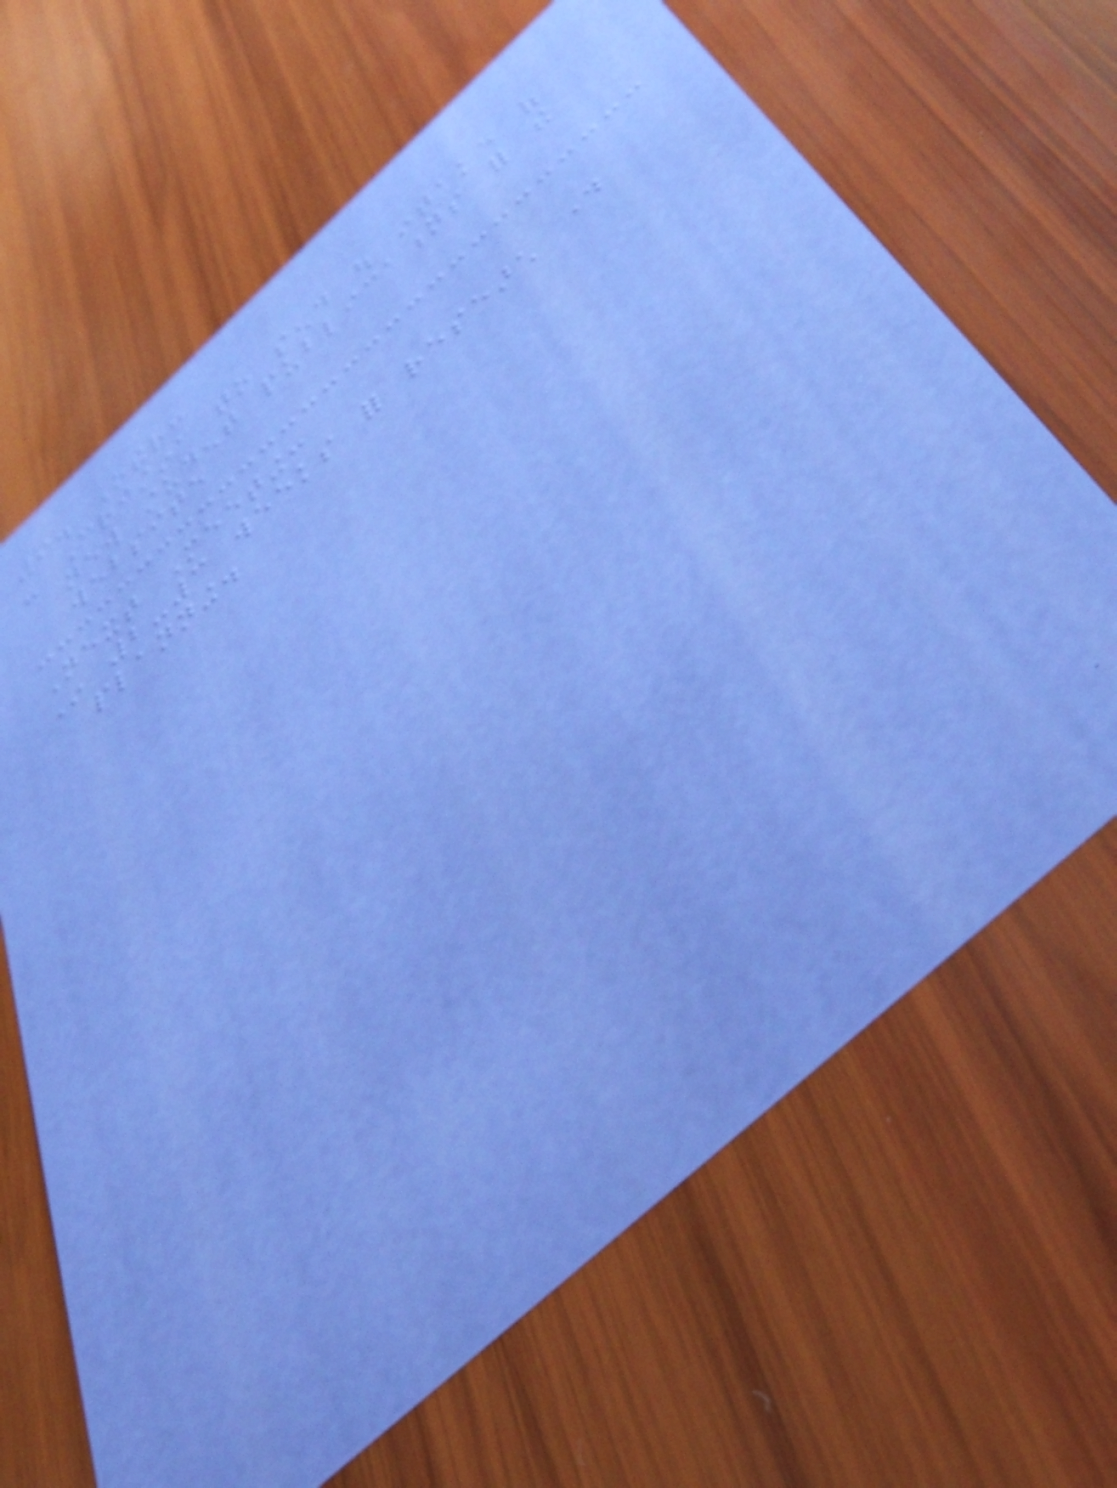9. Other:
- Cristina to send out intake of
new student publications for the
website
Next Meeting:
In 2-3 weeks for research day
planning.
